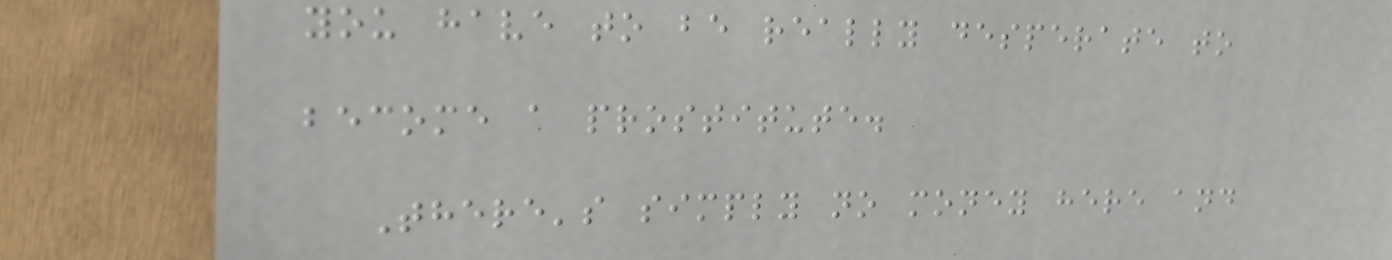you have to be really desperate to
become a prostitute.
There's simply no money here and
